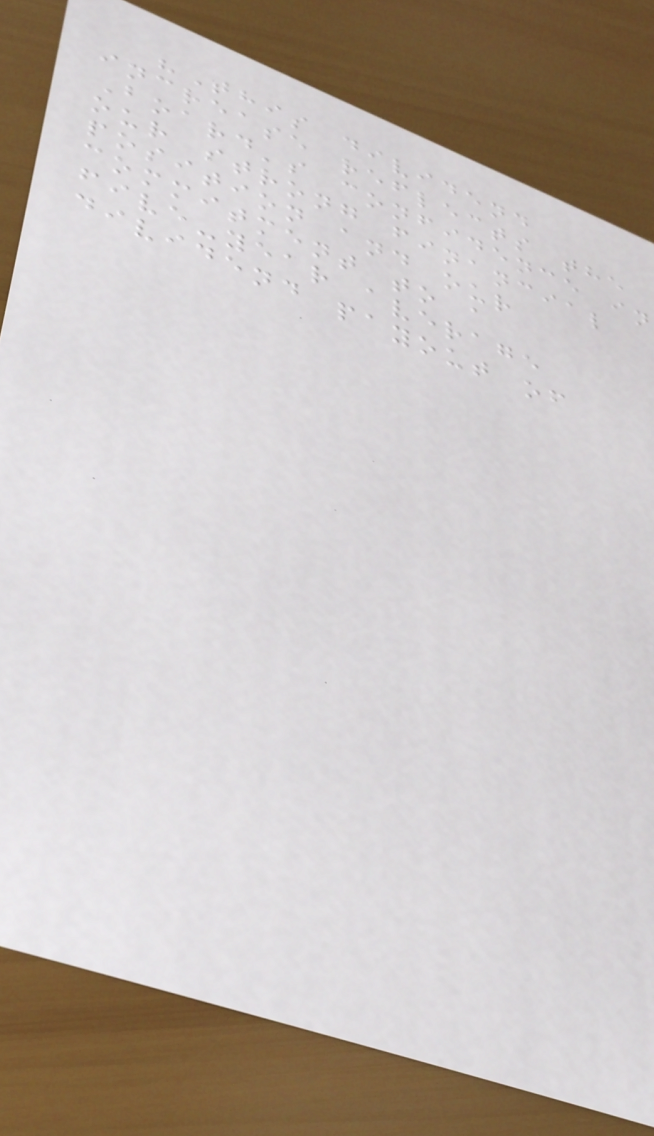"This dividend
increase reflects the
Board's confidence in
our strong financial
position and our
commitment to a
five-year average
dividend payout of
